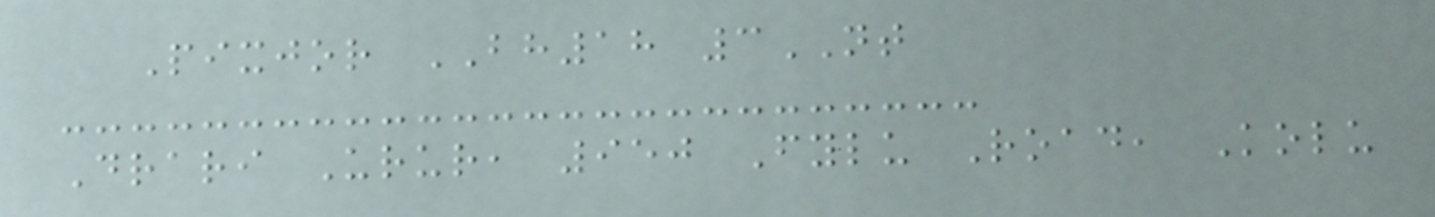Pixjor BH18 3NT
Drari Urur, 950 Fylu Road, Kolu
